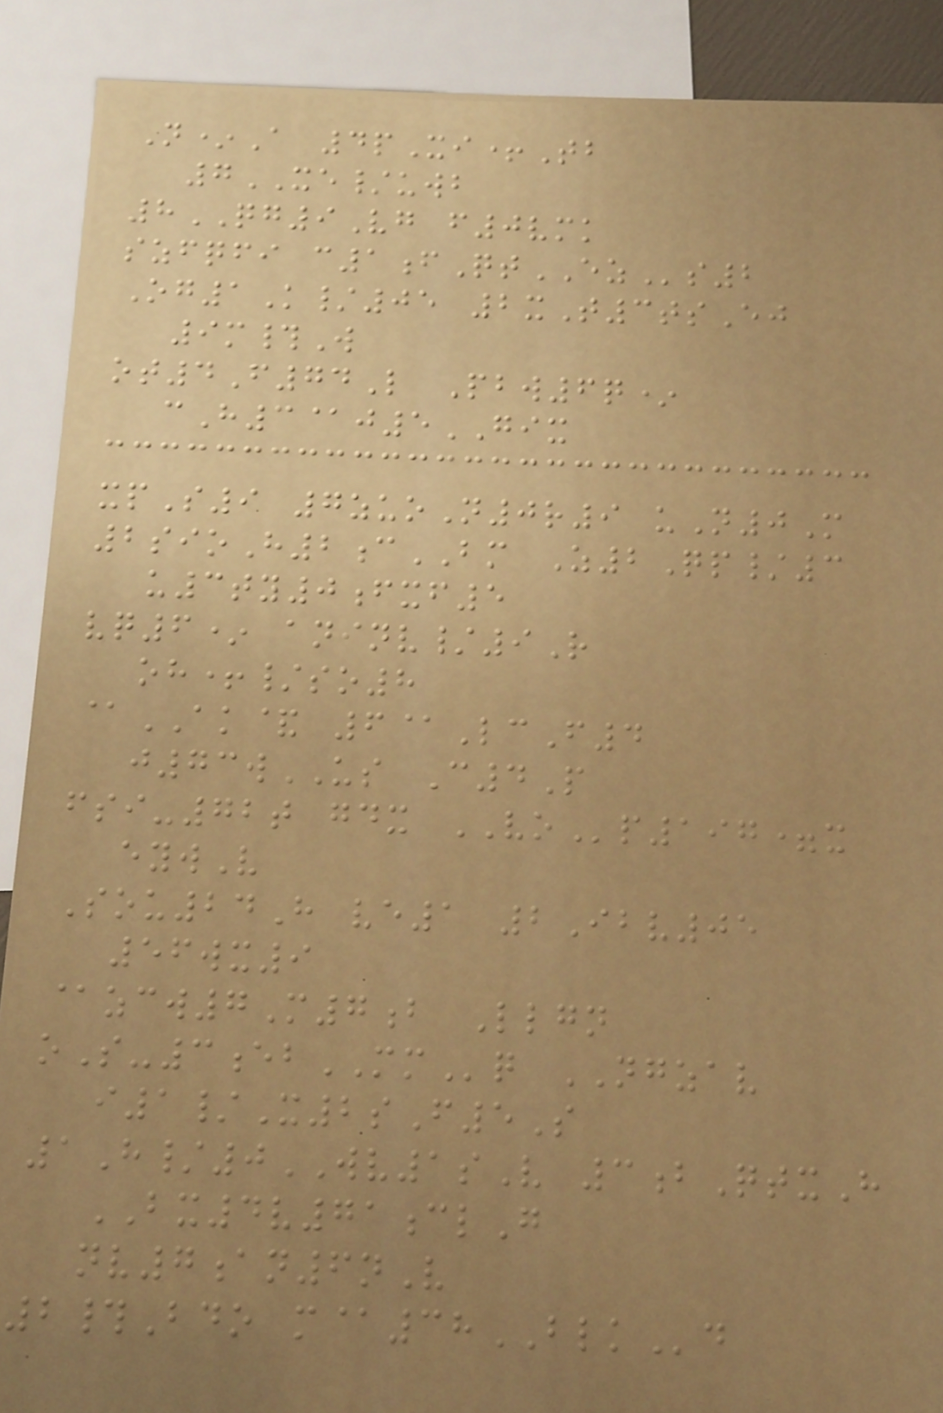N*A 4pXi+Tb
7XE/uwb
8QG9Vg f0vmk
szfqfi c1fQtEZs2
Og1K/05 2xT3tsEj
9m#W
ot4F74L Pbw6q*
cH3@j5GIX
xpS9 7zuoN0r9 uN0M
2sioH2cBM Z2Qp/3
u3ty0fxf5
vq6* aninv/9R
oh+/so8
@AK& 6@LcF4
j73wUS C4P
fsi-72t gdx VOp197=x
eywV
Sou24H ve1 2Ibv05
56wx9
@zcw7M7b Llgn
oS-3ebMMq NGZAV
i1/X2sF5S
1H/0WV1sV 3bQtxH
BX4v71clG
nv7an6nV
2#Bdo m@38BLKd
